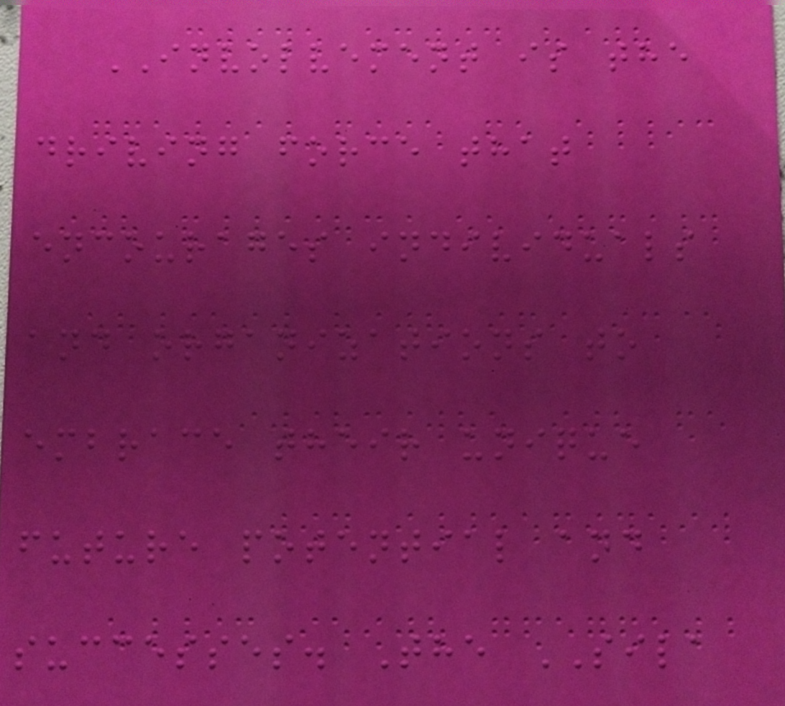INVOLVEMENT is the
driving force that
encourages individuals
and organizations to
embrace their unique
future potential and
successes. The SILA
